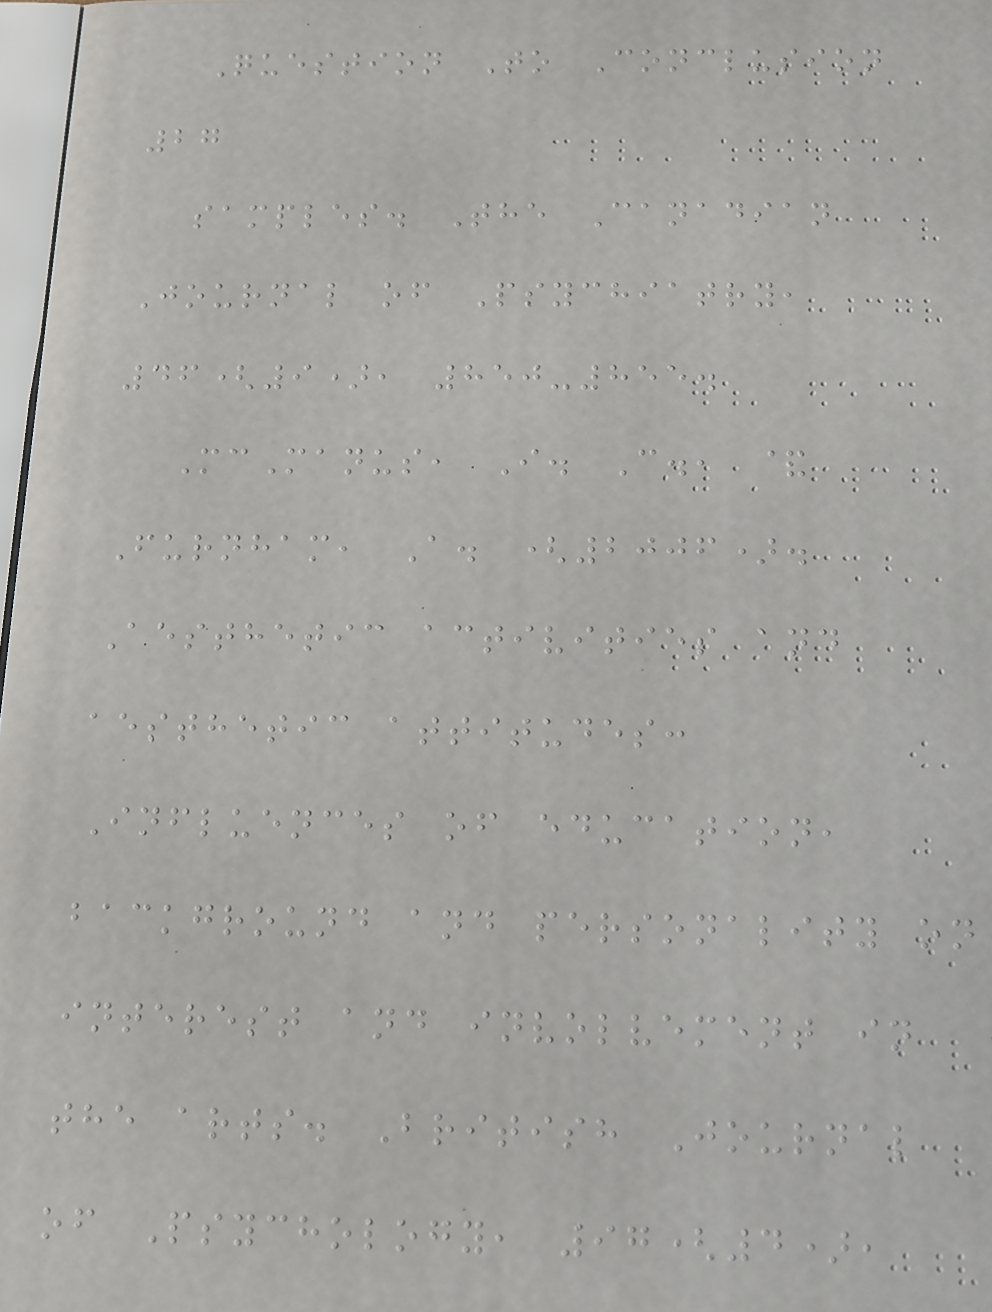Question To Conclusion
27
samples. The Canadian
Journal of Psychiatry,
46(9), 850-855.
McManus, I. C., &
Furnham, A. (2006).
Aesthetic activities and
aesthetic attitudes:
Influences of education,
background and personality on
interest and involvement in
the arts. British Journal
of Psychology, 97(4),
